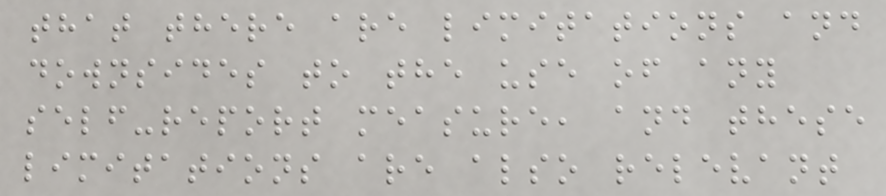that there are limitations and
downsides to the use of any
self-report measure, and these
limitations are also relevant
